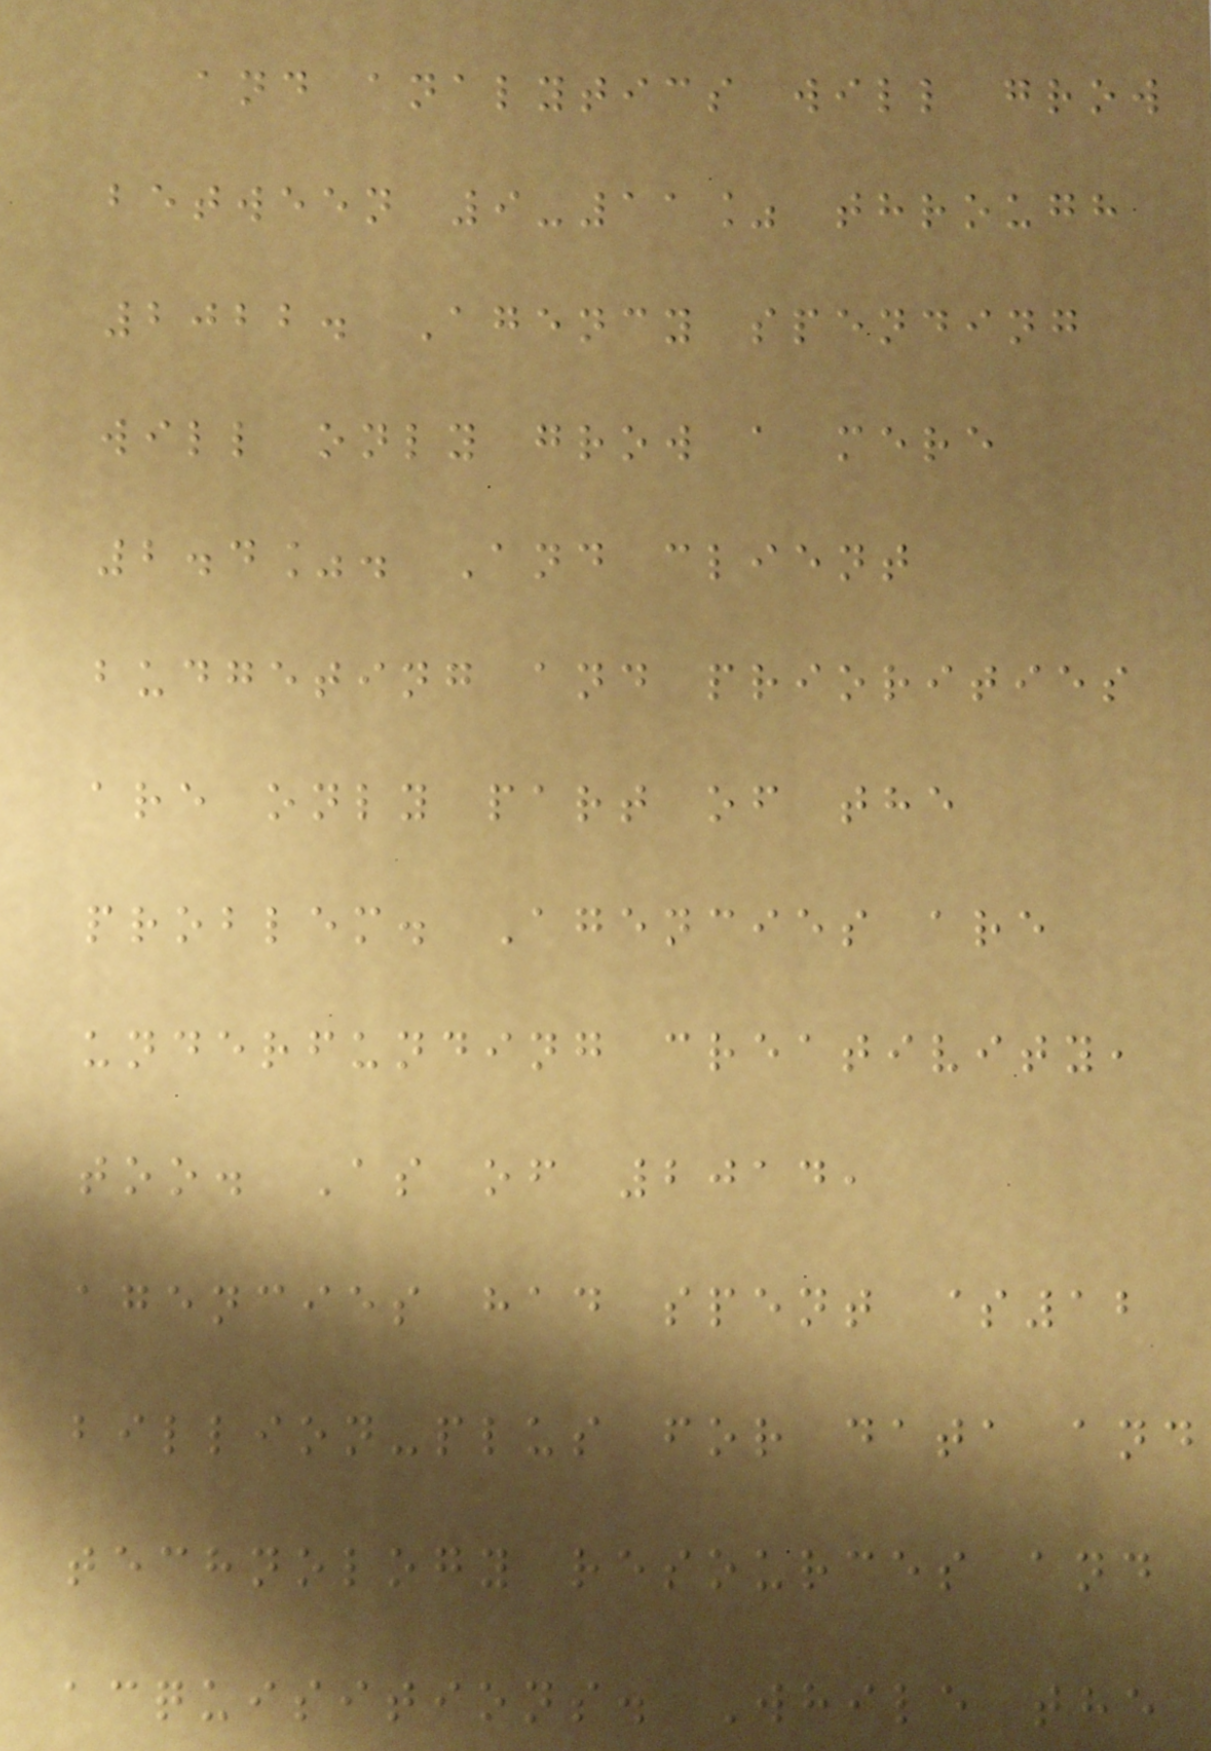and analytics will grow
between 9-11% through
2022. Agency spending
will only grow a mere
2.4%. And client
budgeting and priorities
are only part of the
problem. Agencies are
underfunding creativity,
too. As of 2014,
agencies had spent $12
billion-plus for data and
technology resources and
acquisitions. While the
